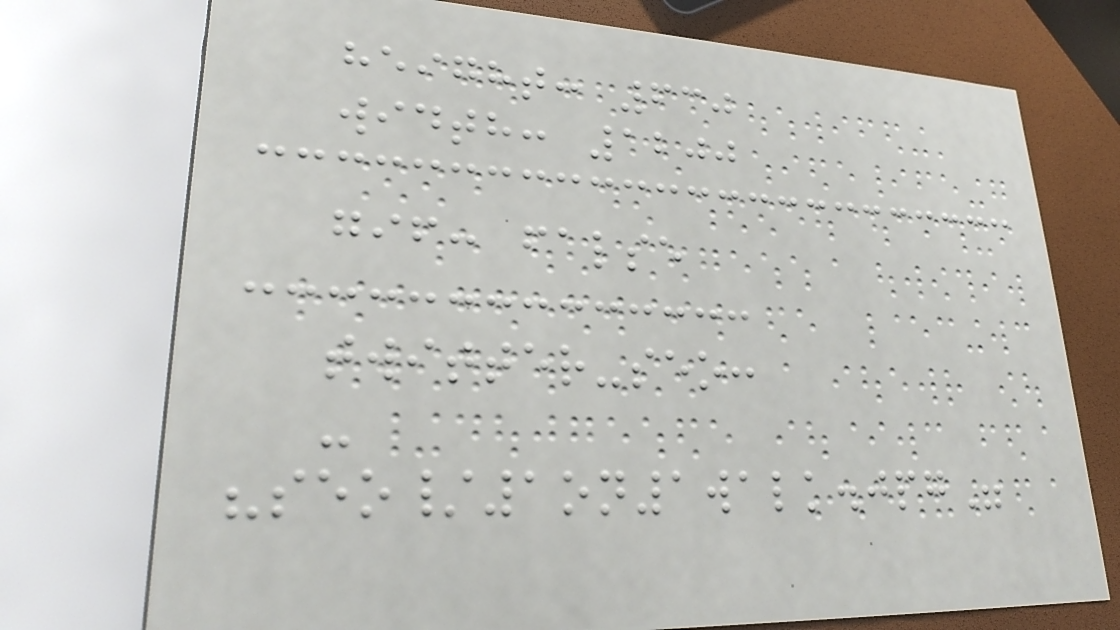height: 630
width: 1200
gif: false
twitter-seo:
-
"seo/1on1walk.jpg"
